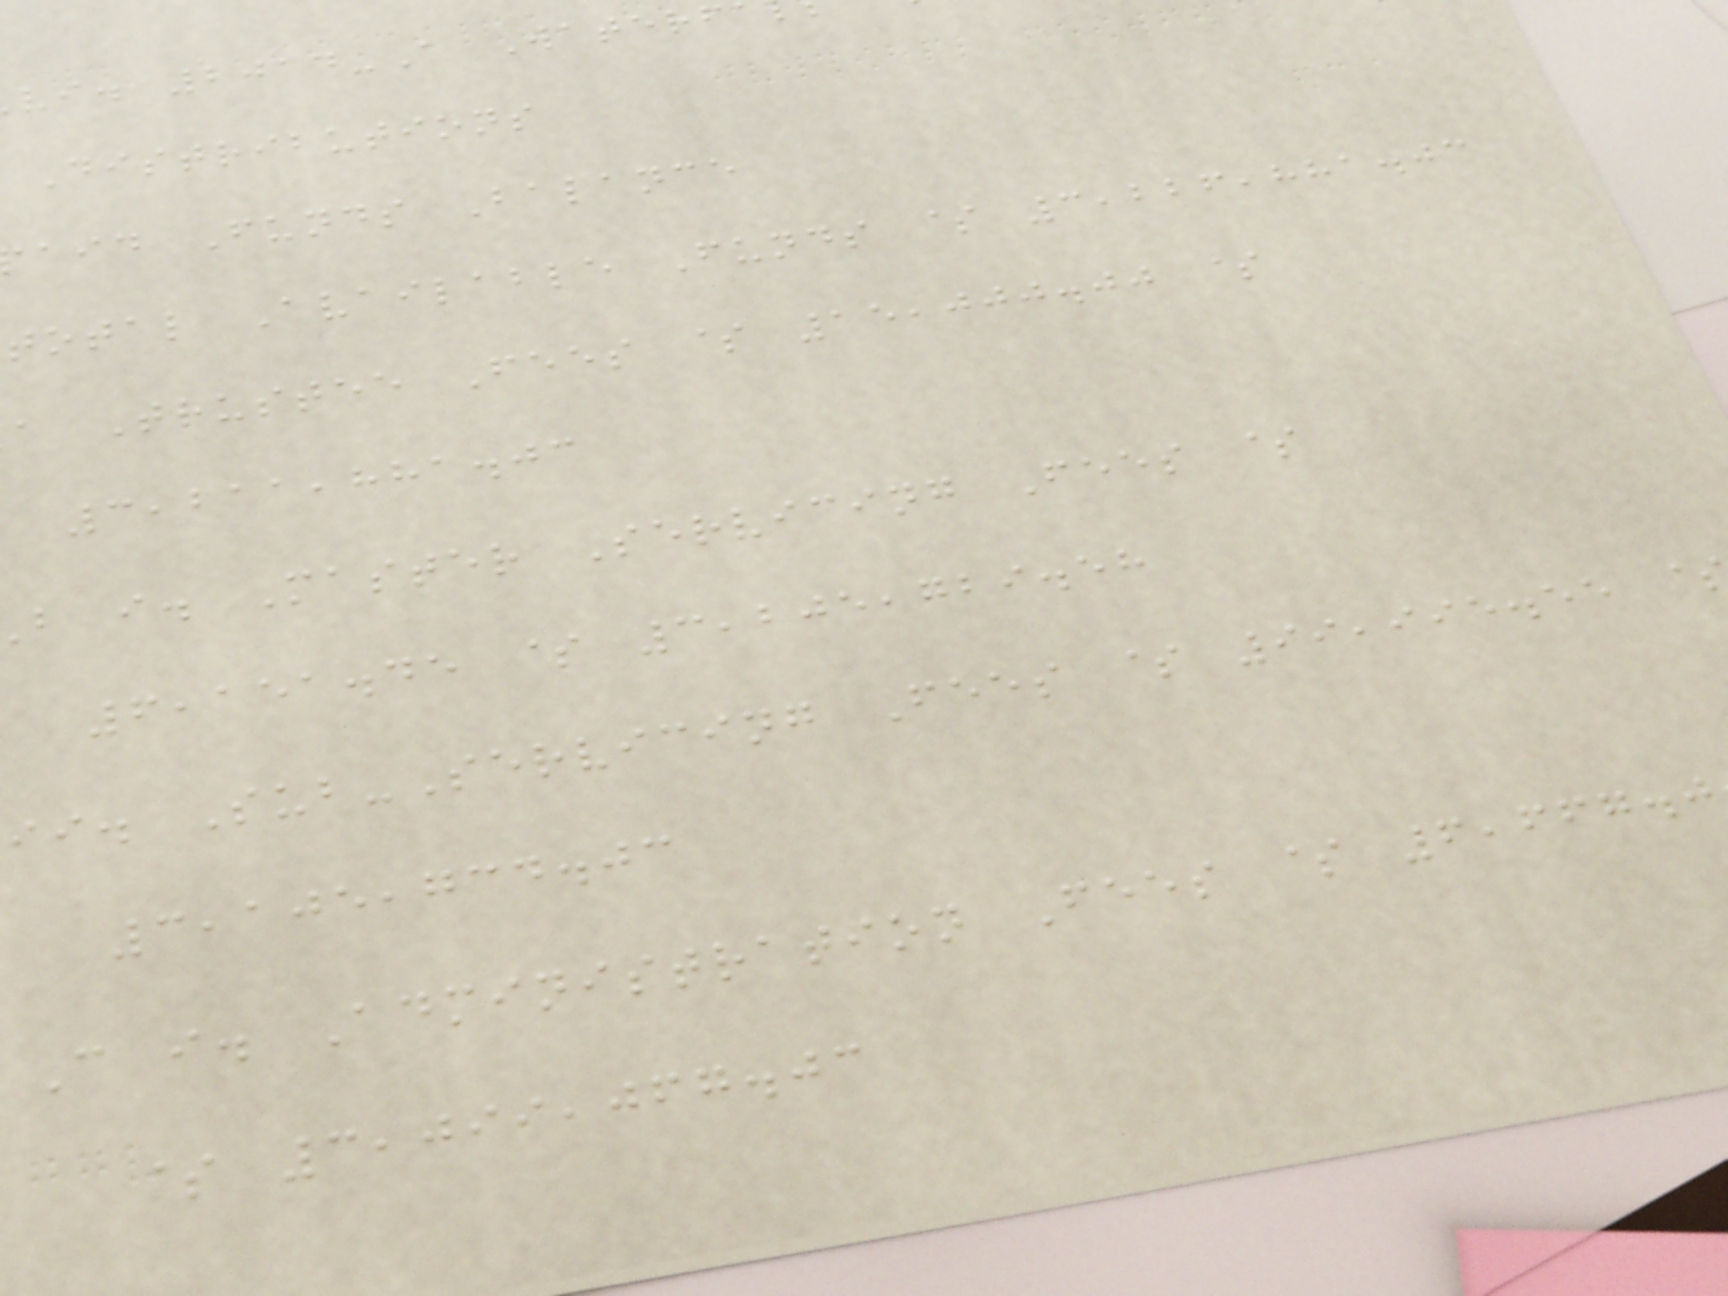vi. 2014-A Waterf
Distributions
aid Funds Balance
total Available Funds $ 3,226,881.03
a Trustee Fees $ 15,000.00 $
3,211,881.03
b i. Master Servicing Fees $
6,151.45 $ 3,205,729.58
ii. Sub-Servicing Fees $ 99,995.55
3,105,734.03
C i. Administration Fees $ 6,667.0
$ 3,099,067.03
